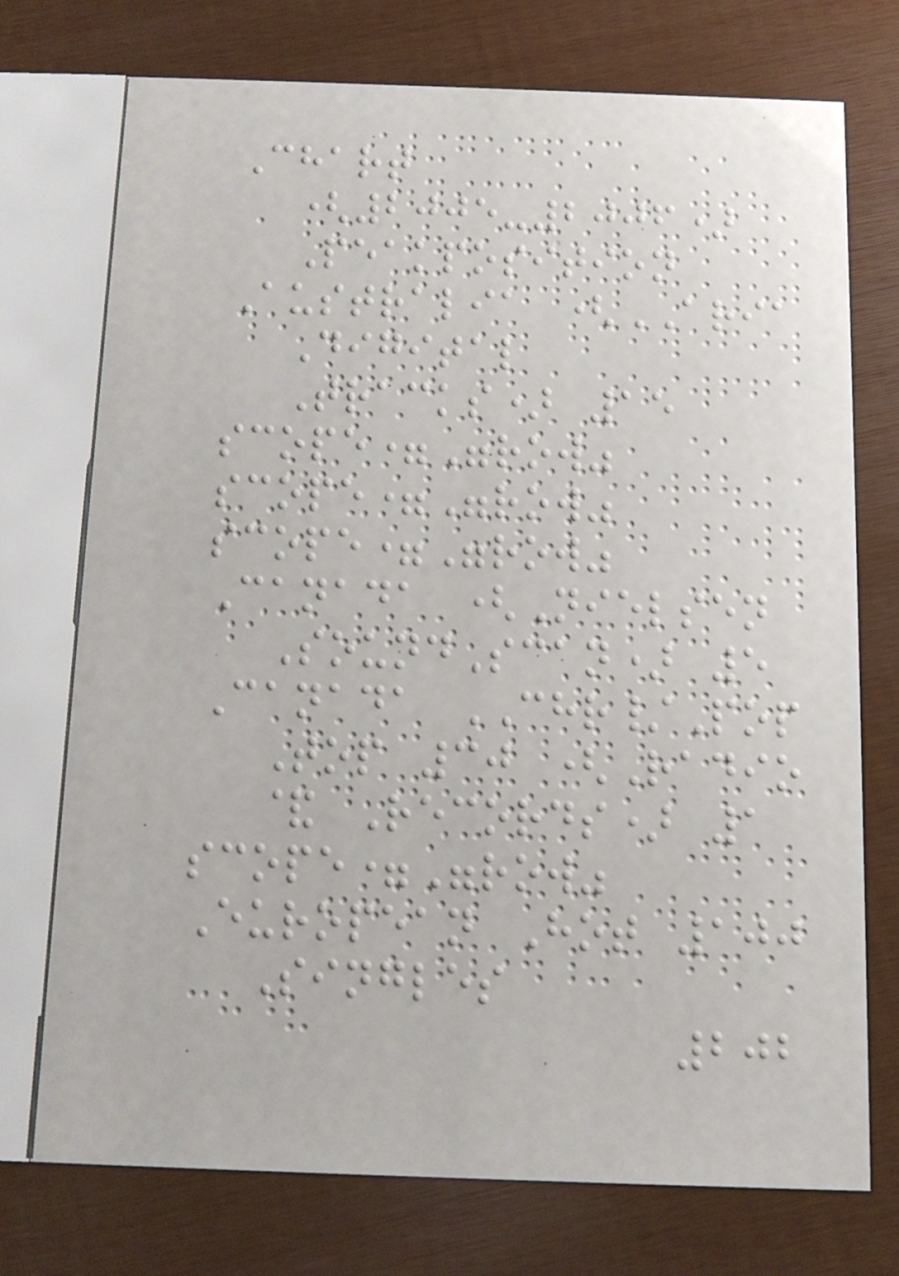Chart
(2005-2006)
Peakposition
Australia (ARIA
Digital
Tracks) 15
scope="row"
scope="row"
scope="row"
Canada (Nielsen
SoundScan) 5
Canada CHR/Pop
Top 30 (Radio
& Records) 1
scope="row"
European Hot 100
Singles
202
